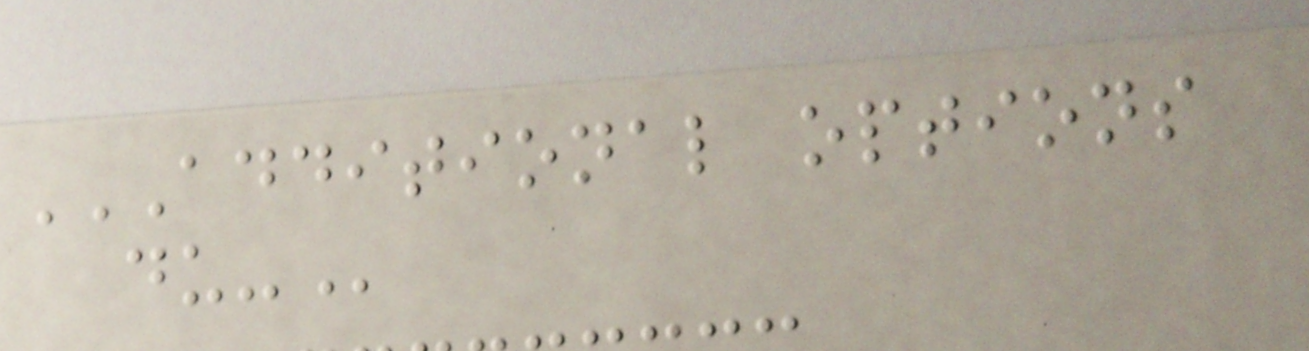ADDITIONAL OPTIONS
DU-
